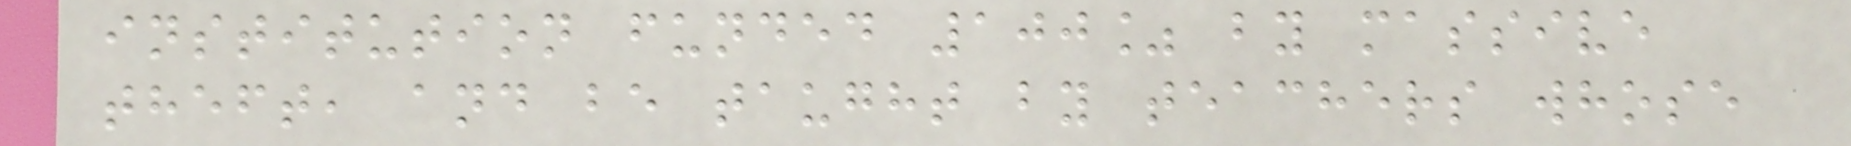institution funded 100% by massive
theft, and be taught by teachers whose
